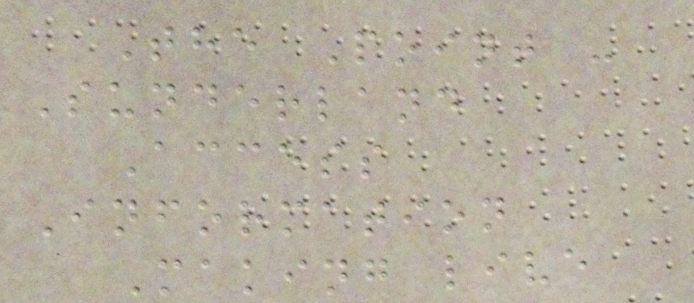The Point -
Sunderland
Access
Information
Making live
